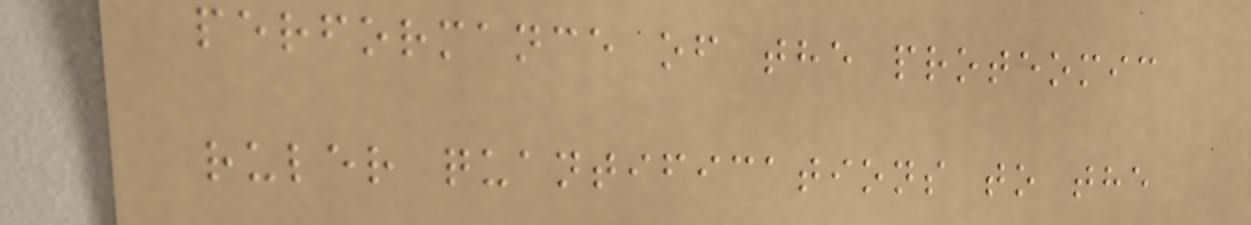performance of the proteomic
ruler quantifications to the
